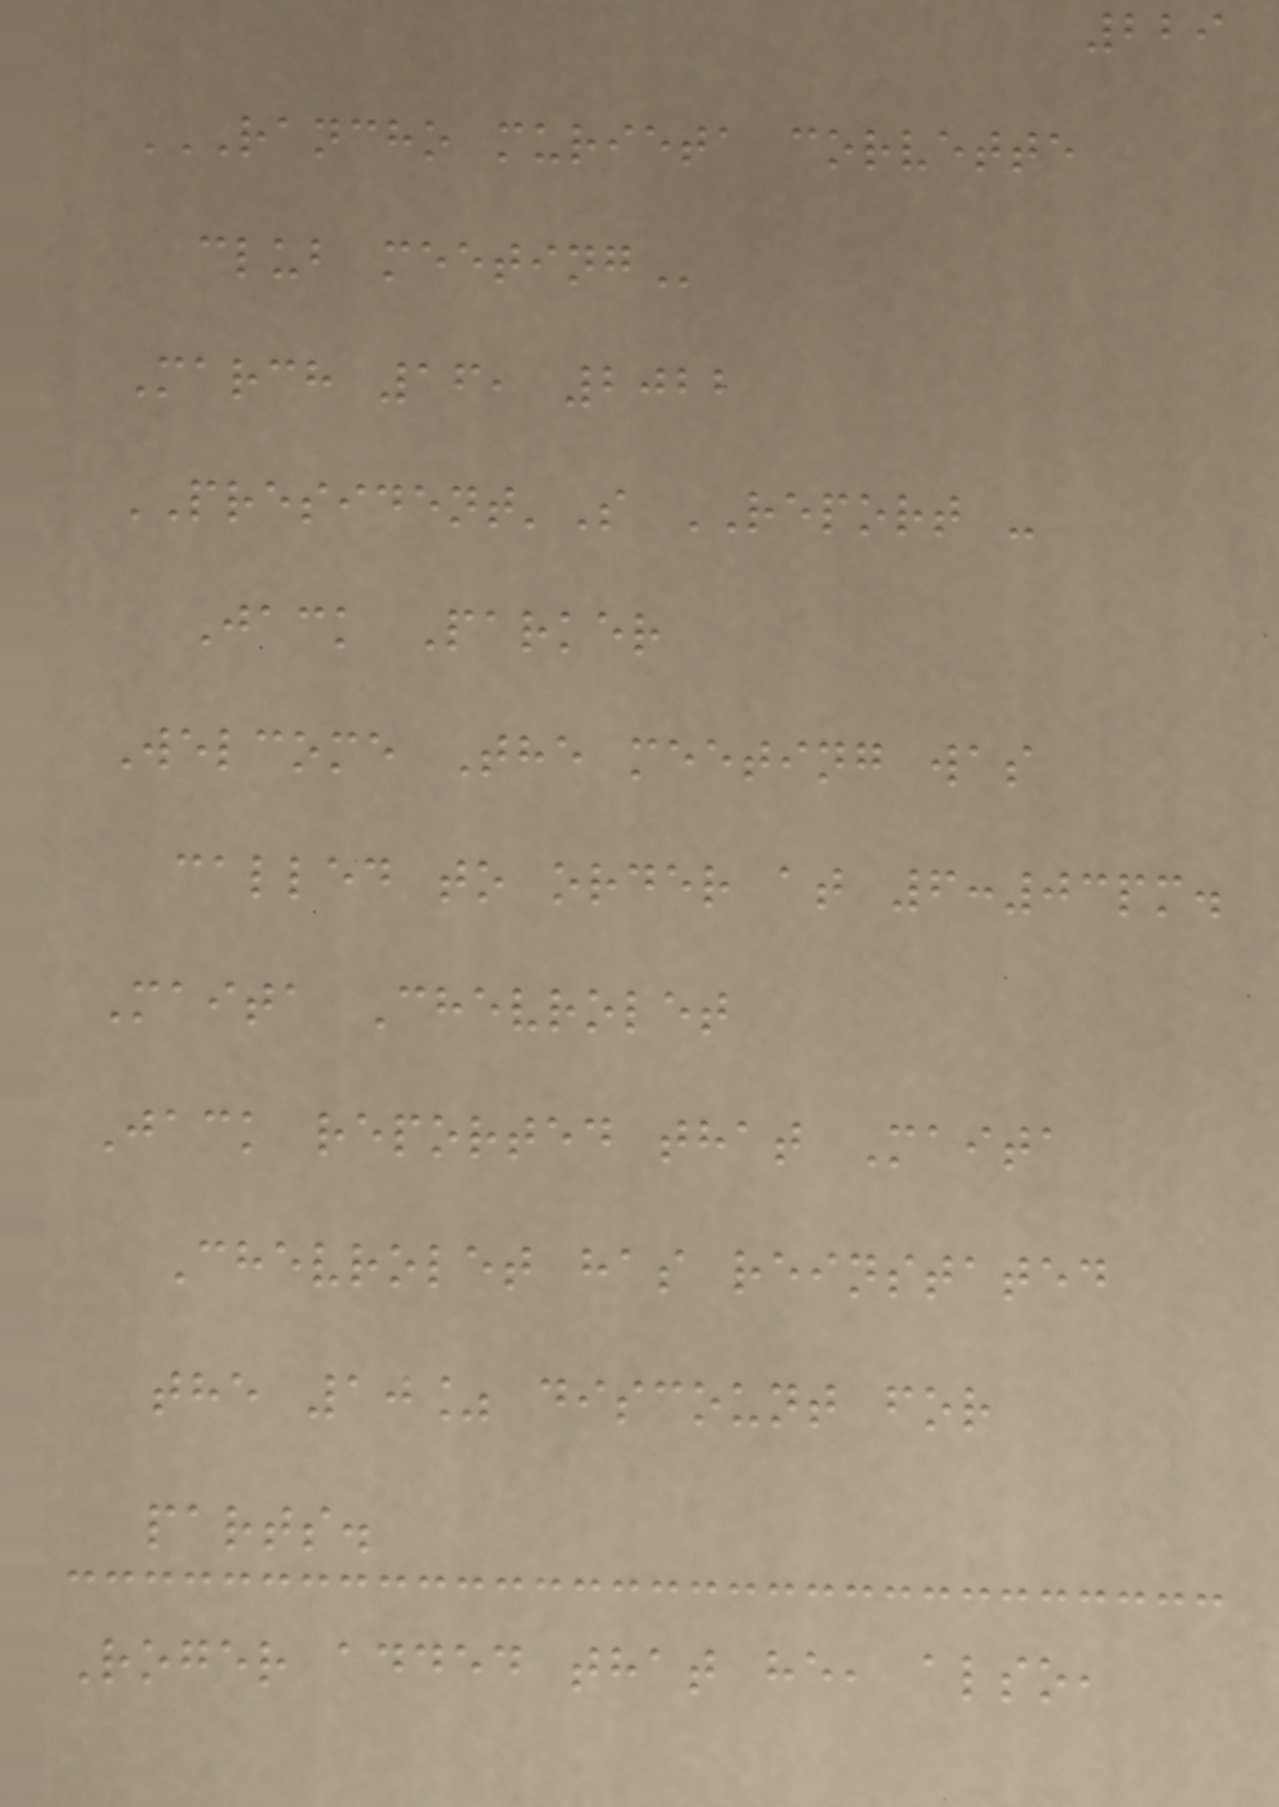229
RANCHO MURIETA CORVETTE
CLUB MEETING
March 16, 2022
PRESIDENT'S REPORT -
Jack Parker
Welcome The meeting was
called to order at 6:03pm.
Maita Chevrolet
Jack reported that Maita
Chevrolet has reinstated
the 10% discount for
parts.
Roger added that he, also,
